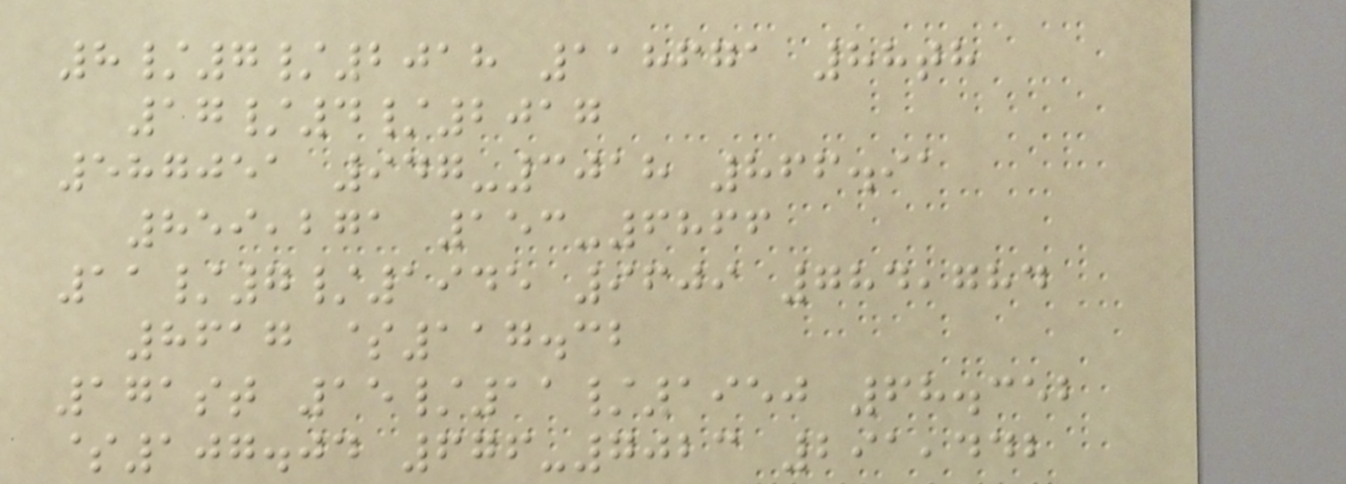8/7/2018 118671 88th
17/4/2017
587051 947-3018 866.91
859,271 153-6866
11/7/1945 9609 784,784
8617 $117.32
171st 15/11/1950 68.352
$107.04 676-7023 291,442
